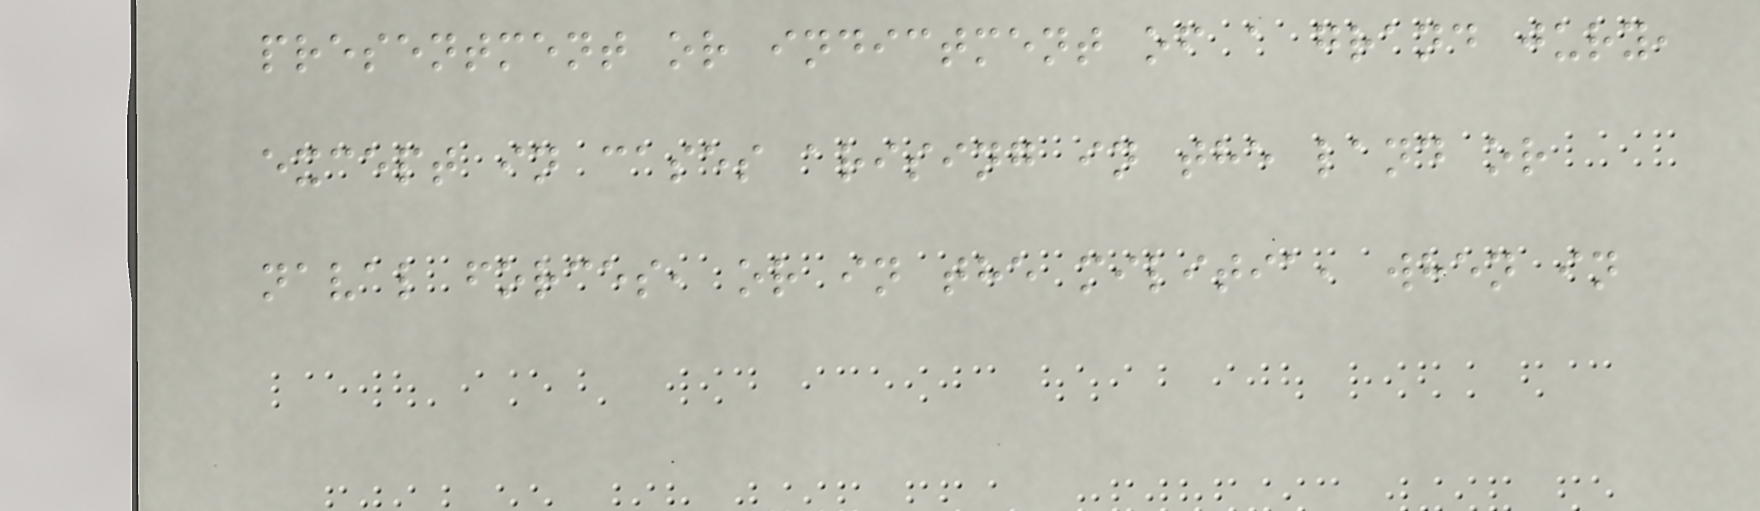presentment or indictment of a grand jury,
except in cases arising in the land or
naval forces, or in the militia, when in
